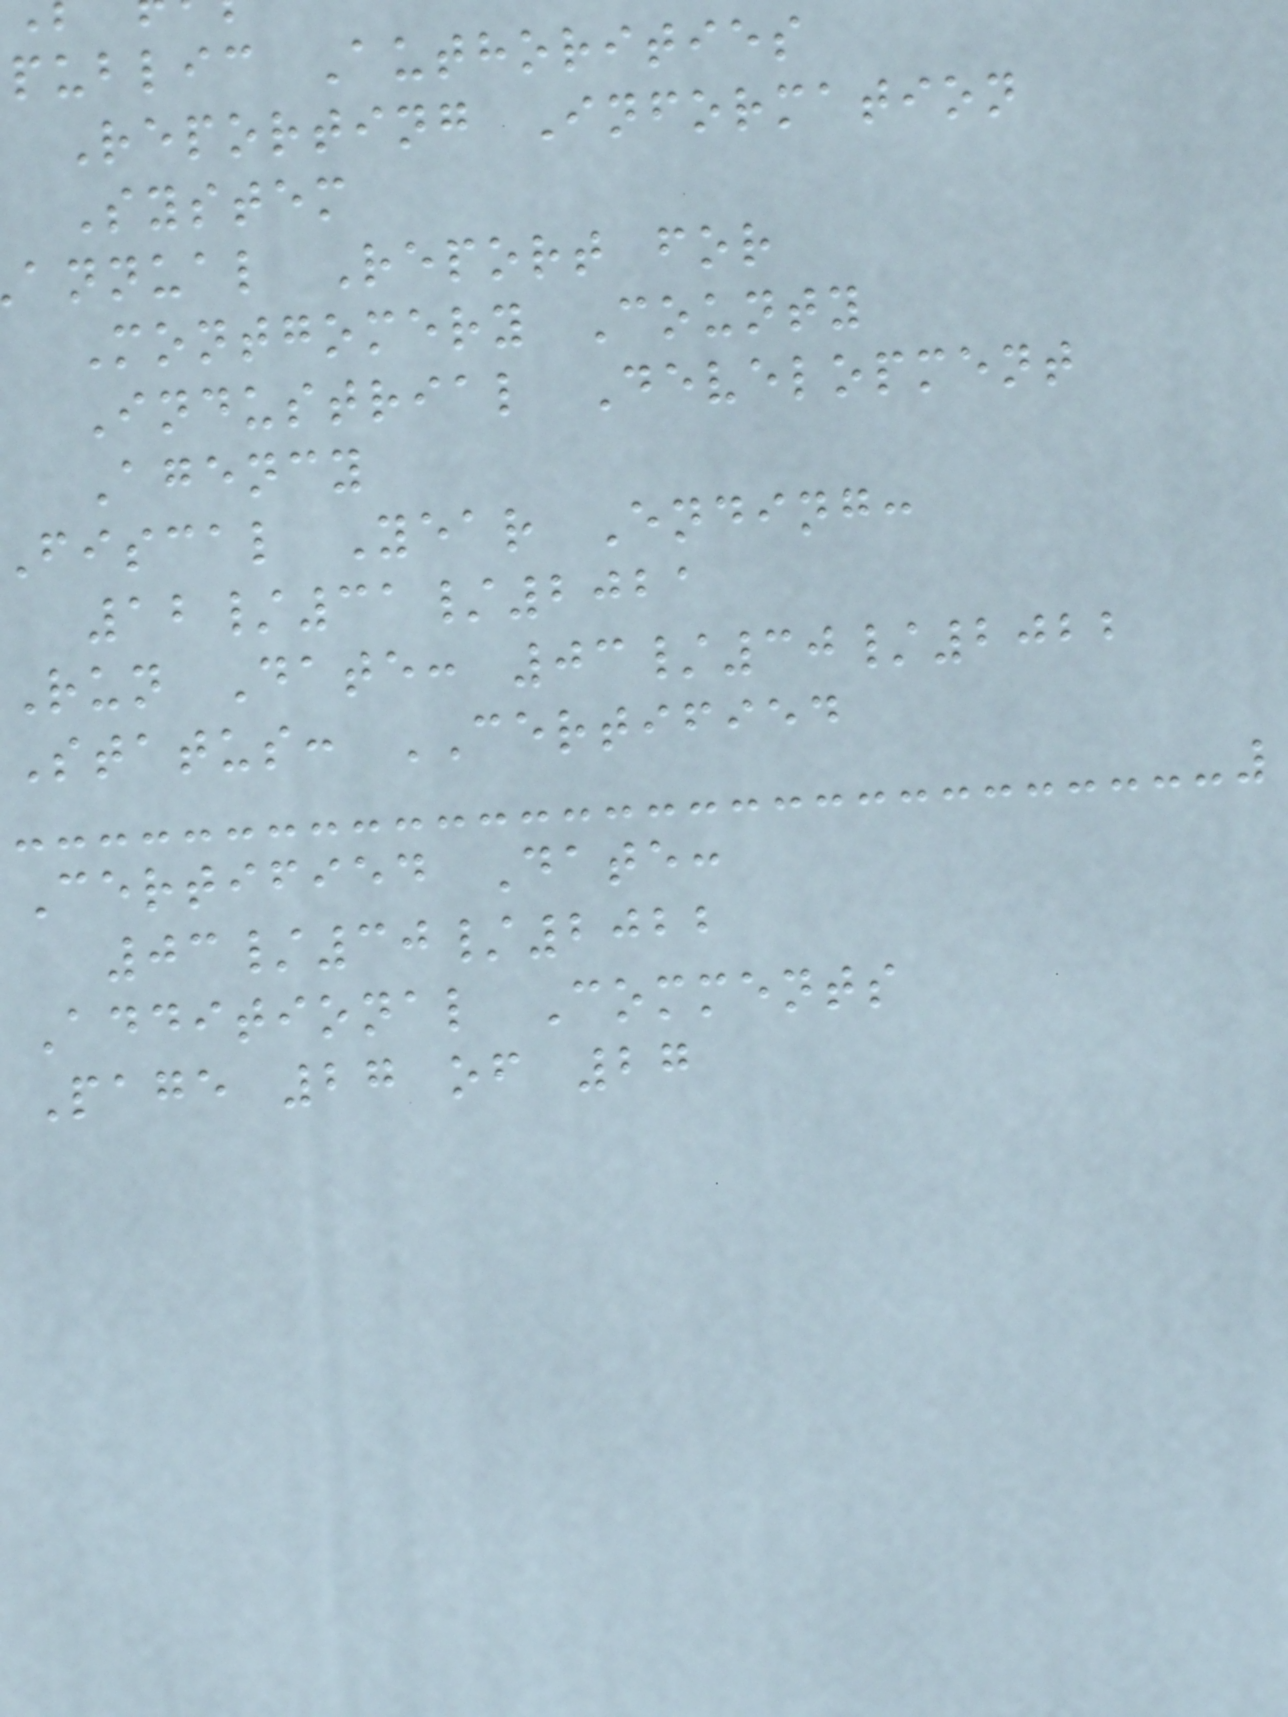public Authorities
Reporting Information
System
annual Report for
Montgomery County
Industrial Development
Agency
fiscal Year Ending:
12/31/2021
Run Date: 03/30/2022
Status: CERTIFIED
Certified Date:
03/30/2022
Additional Comments
Page 27 of 27
